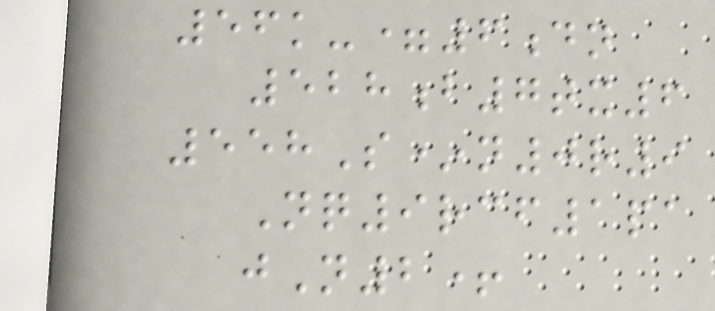56k-=6dn
528b7tx6
558S*n0r9
Nq9rcf1pa
jN2+
